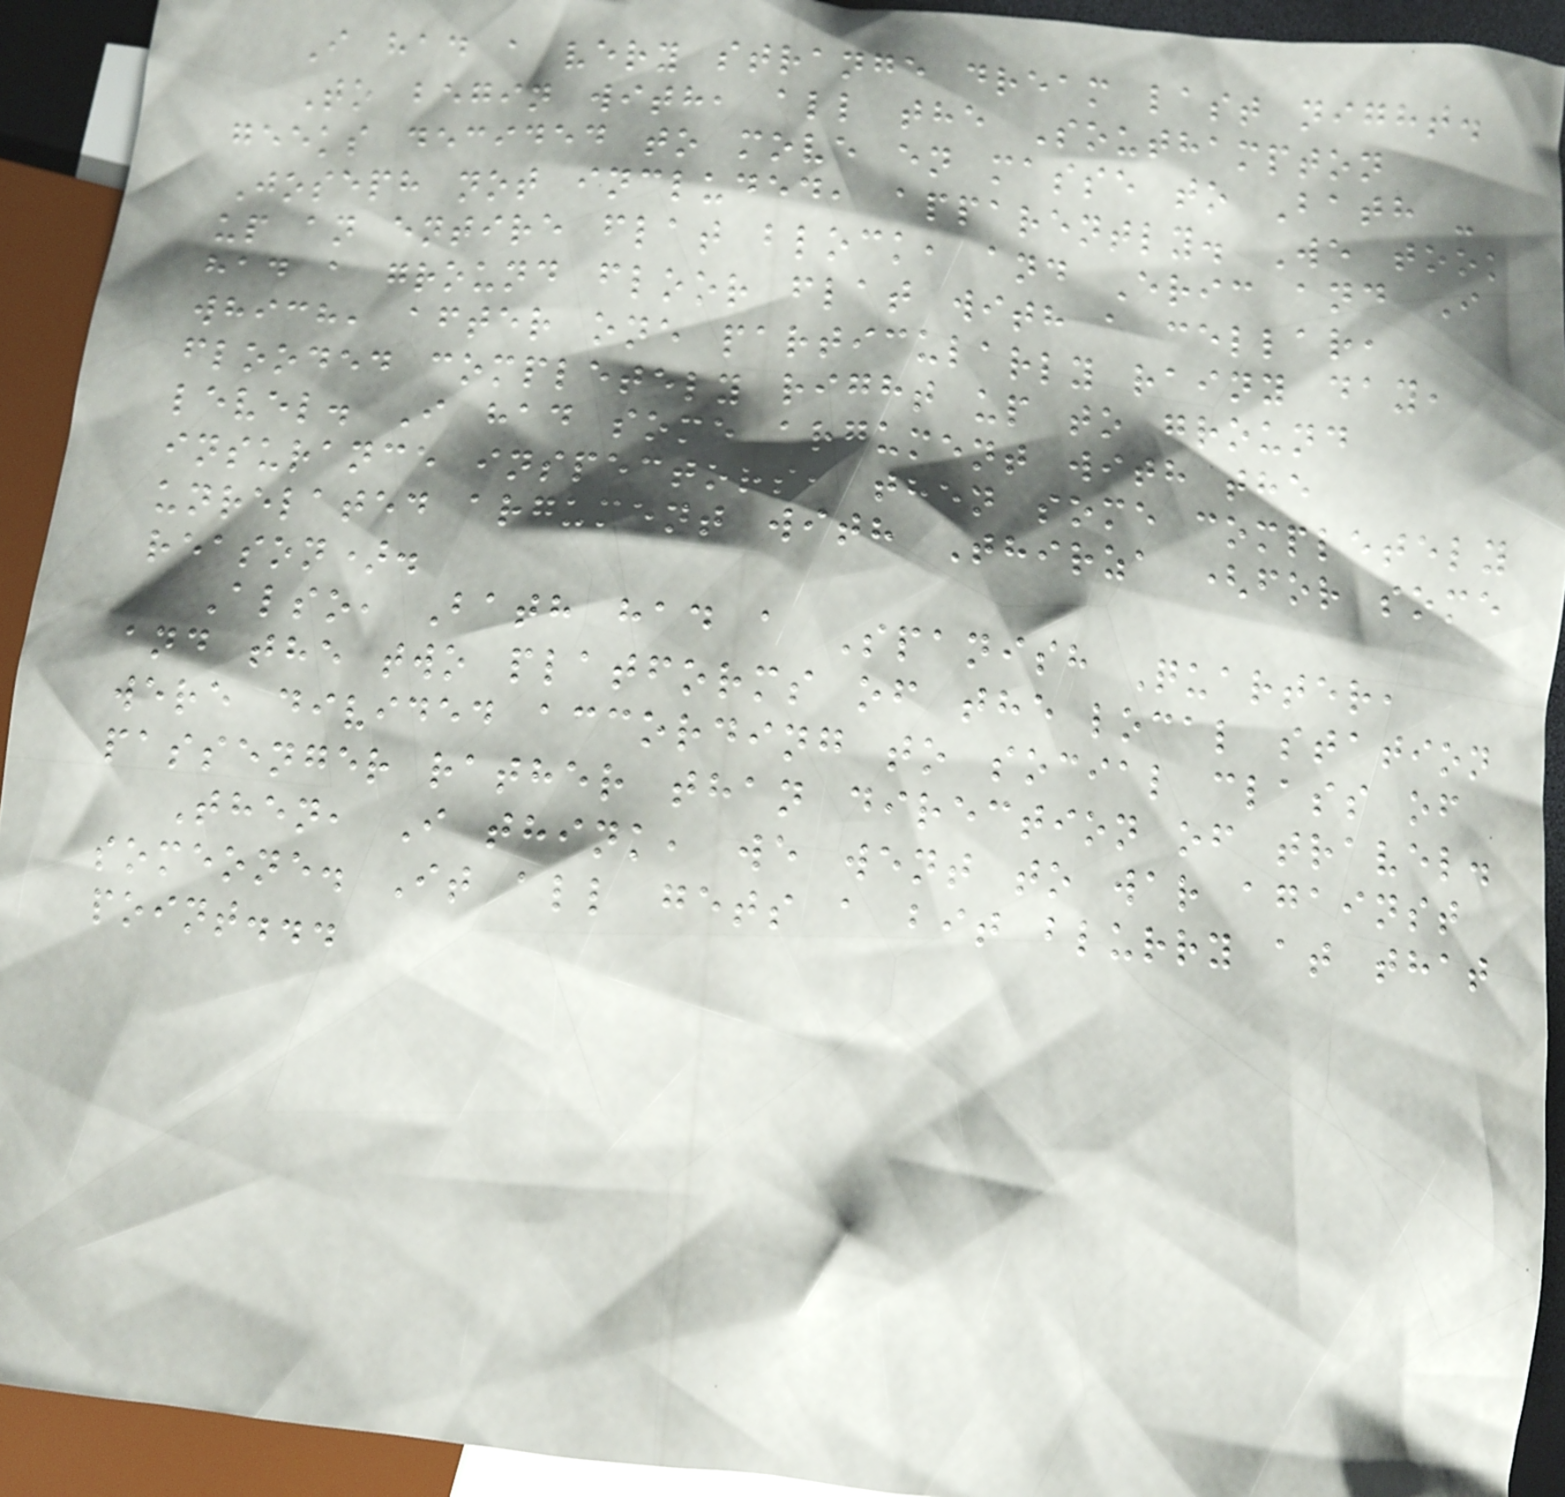I had a very strange dream last night.
To begin with, all the Southampton
geeks decided to move en masse to Bath -
Joseph not included, apparently. We took
up an entire flat block, and Eric and I
had a ground floor flat with a cellar,
which, after one particularly rainy day,
flooded completely right up to ground
level. I had some argument with the
insurance inspectors, then some completely
unrelated argument with Thirza (for some
reason).
Also, Bath had a Spanish Quarter,
and the two platforms of the local station
were divided according to social class of
passenger rather than direction of travel.
Then, I think, we went to war against
someone. It all gets a bit blurry at that
point...
